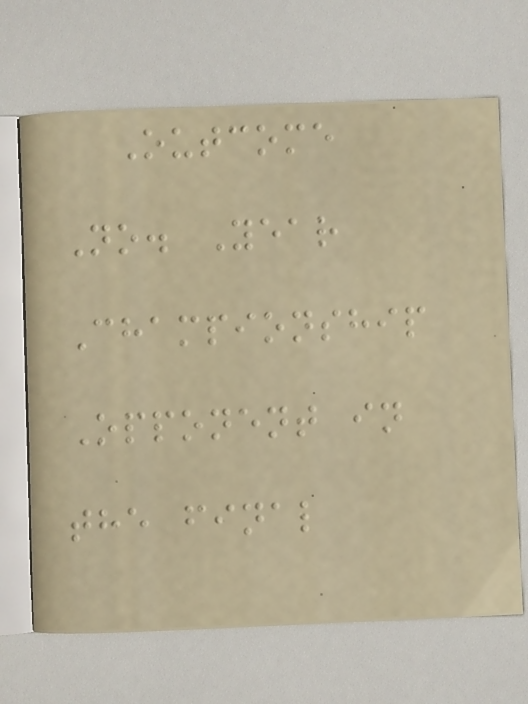Outcome
No. Year
Championship
Opponent in
the final
